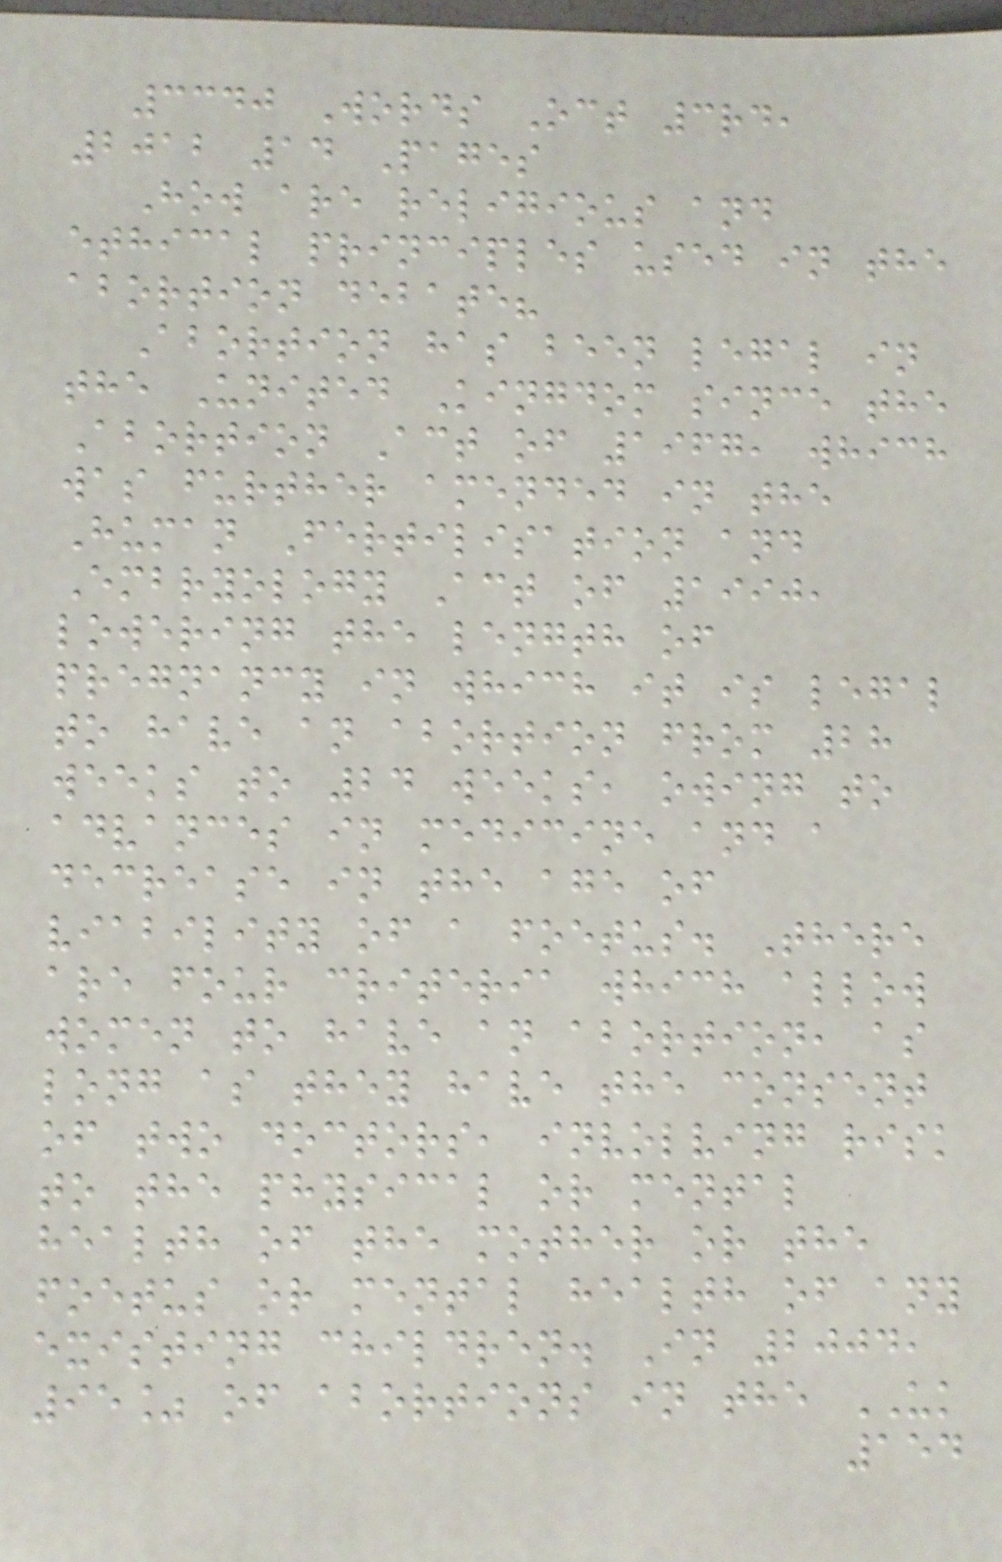3340 Words Oct 3rd,
2012 14 Pages
How are religious and
ethical principles used in the
abortion debate?
Abortion has been legal in
the United Kingdom since the
Abortion Act of 1967, which
was further amended in the
Human Fertilisation and
Embryology Act of 1990,
lowering the length of
pregnancy in which it is legal
to have an abortion from 28
weeks to 24 weeks, owing to
advances in medicine and a
decrease in the age of
viability of a foetus. There
are four criteria which allow
women to have an abortion, as
long as they have the consent
of two doctors, involving risk
to the physical or mental
health of the mother or the
foetus or mental health of any
existing children. In 2004,
95% of abortions in the UK
154
